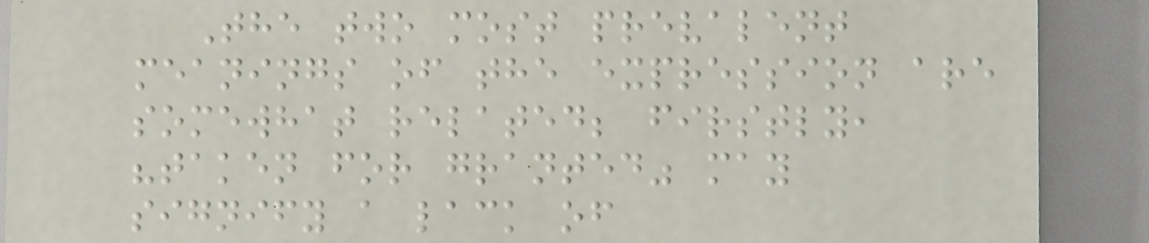The two most prevalent
meanings of the expression are
somewhat related; firstly,
"taken for granted" may
signify a lack of
